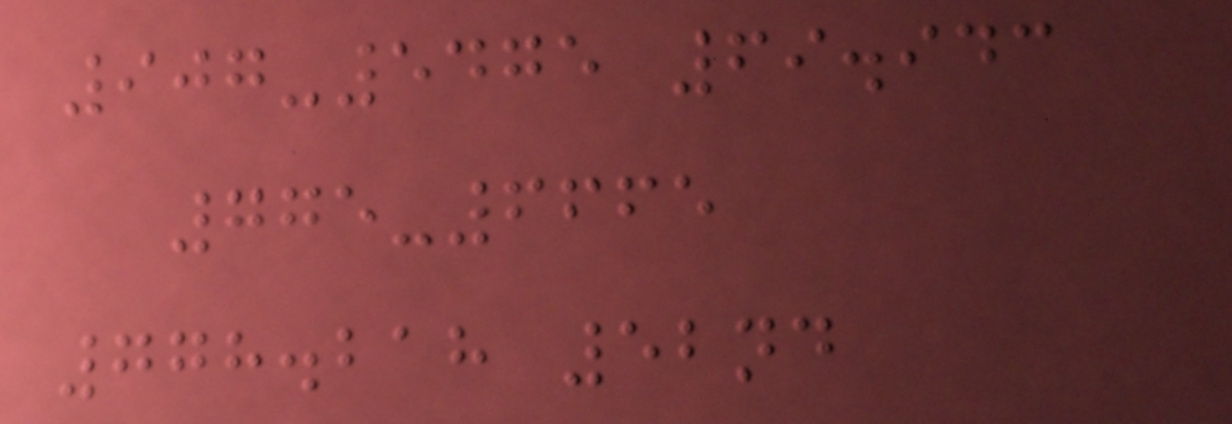907-5475 69.943
775-6665
778.218 52nd
